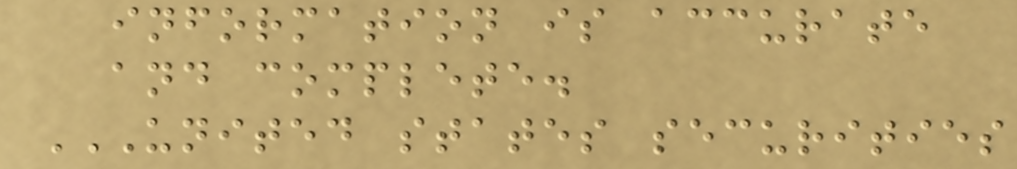information is accurate
and complete.
UNITED STATES SECURITIES
